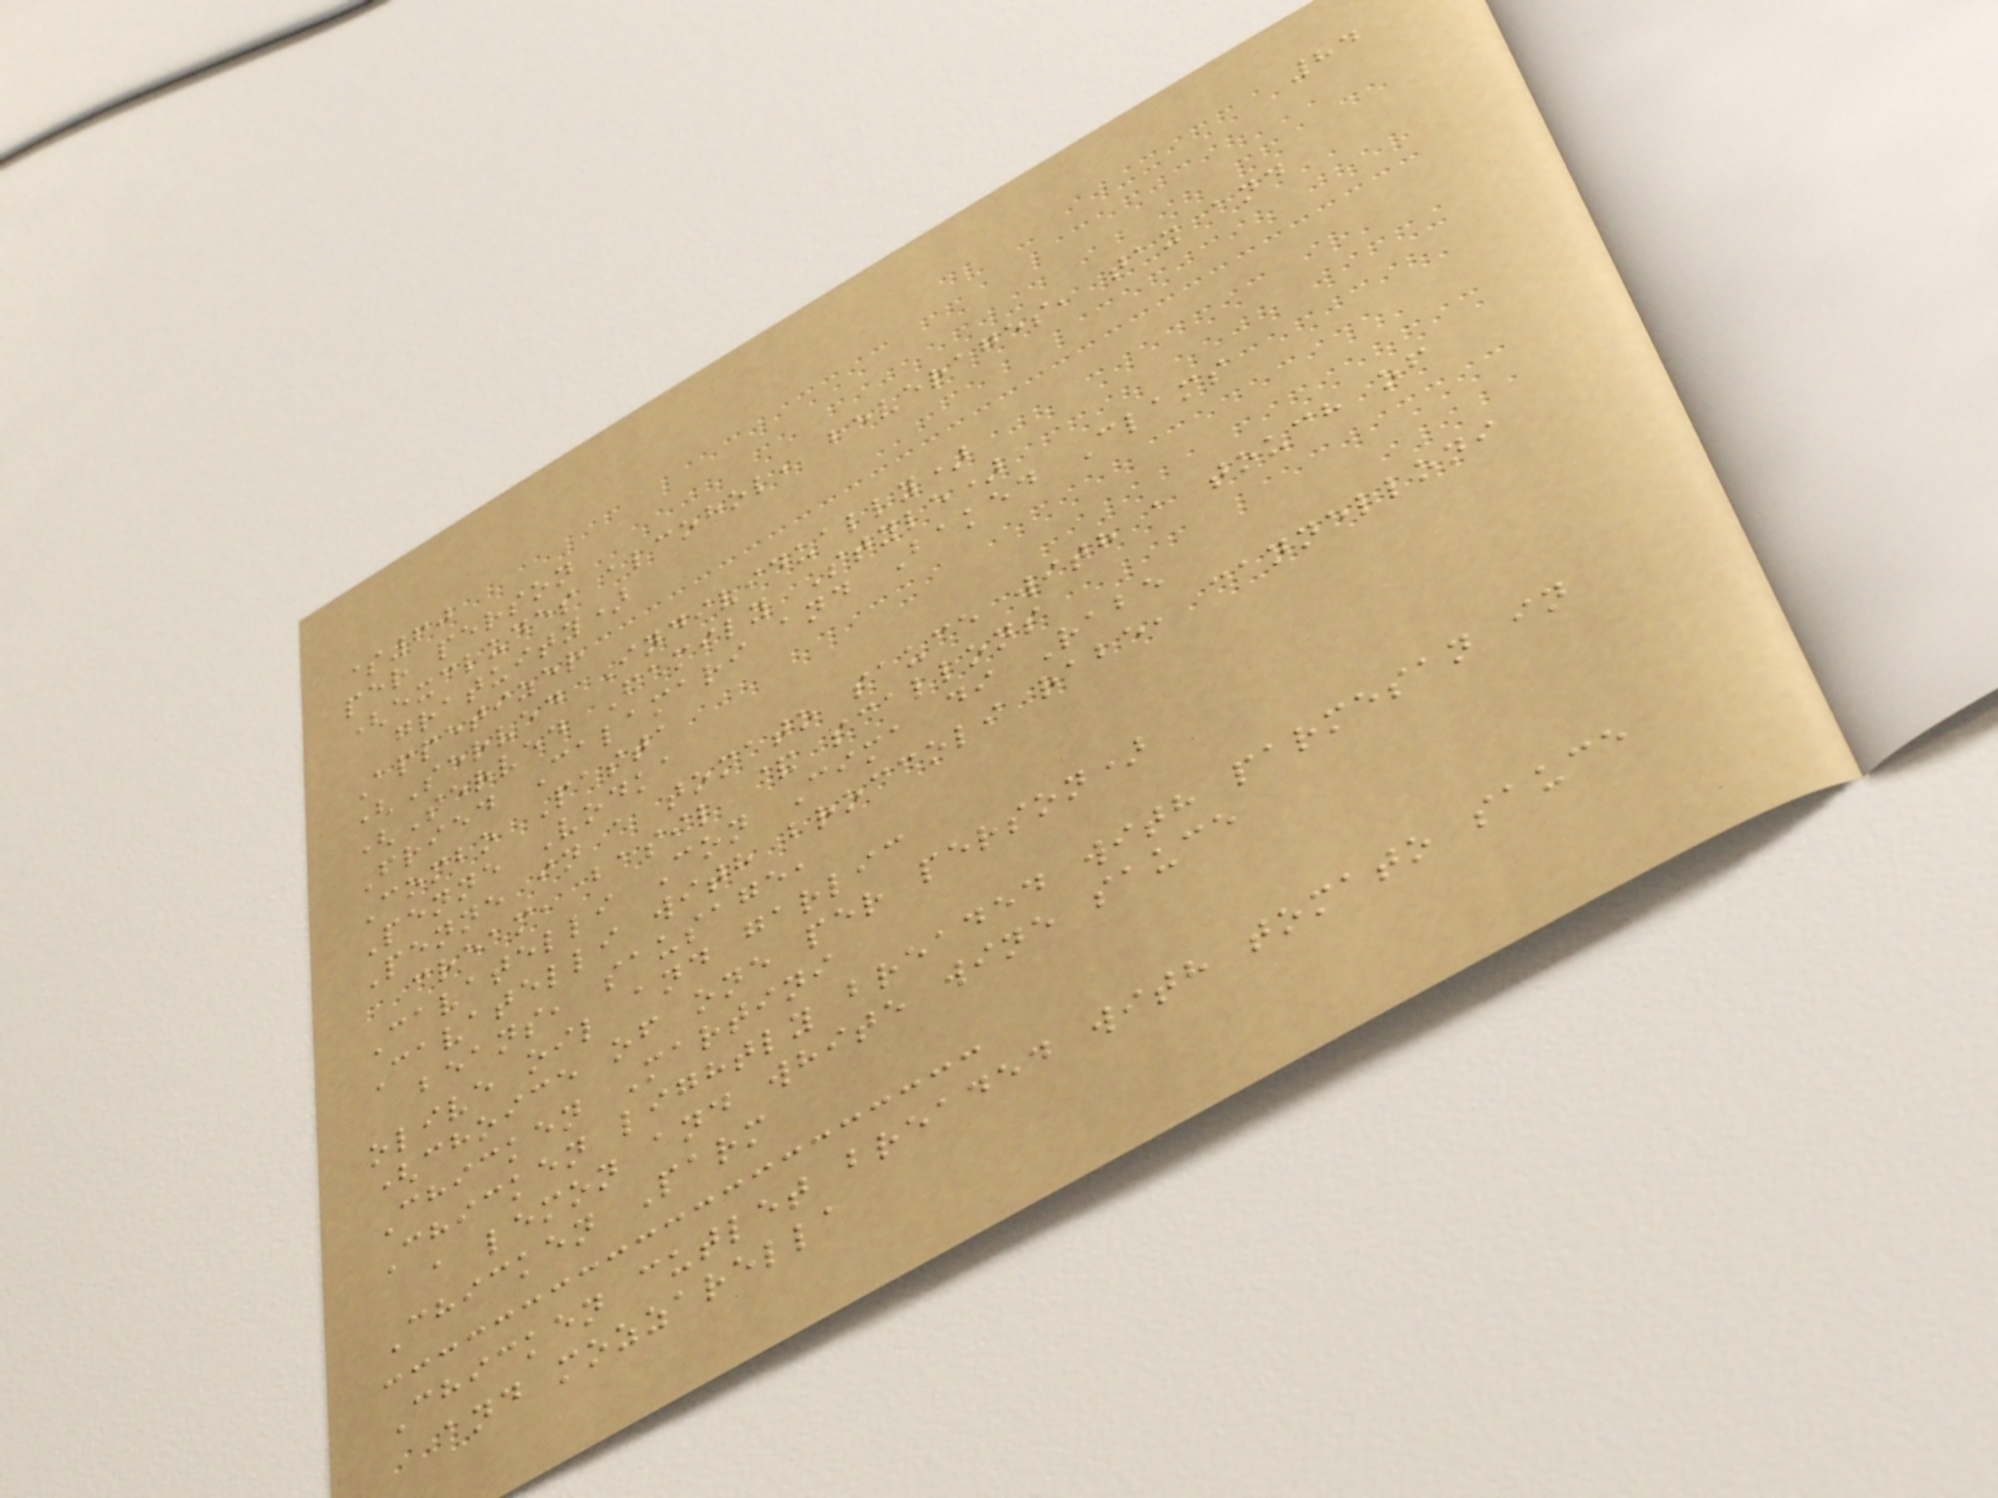84
$60
per person
(excludes alcohol, beverages, tax and
gratuity)
Appetizer
(Served Individually)
(Served Family Style)
Fried Calamari and Baked Clams
Combo Pasta
Penne Vodka
Penne in a tomato sauce with a touch of
cream, basil & scallons
Cavatelli Con Cima di Rabe
Cavatelli with broccoli rabe, cannelloni
beans, sausage,
olive oil and garlic
(choice of one per person)
Chicken Martini
Chicken lightly breaded with parmesan in
a lemon and white wine sauce
Chicken Parm
Chicken cutlet breaded with tomato sauce
and mozzarella
